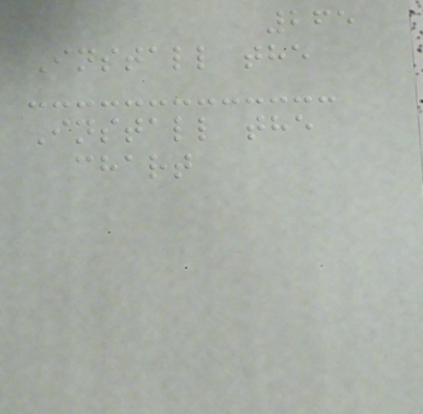265
Install the
Install the
chart
